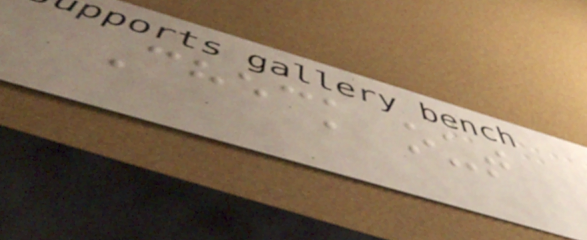Check out
